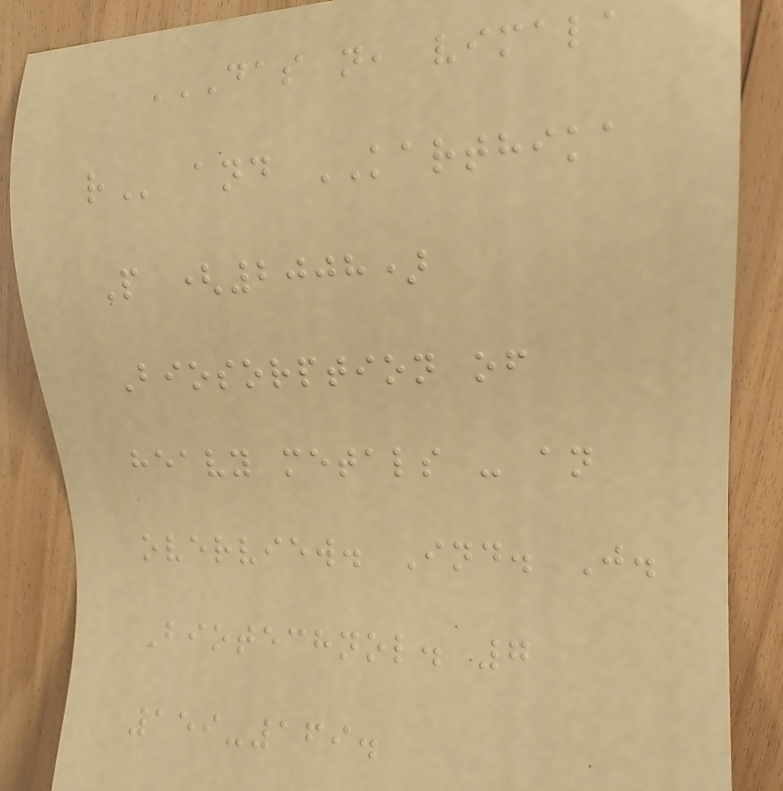DAS N, VIMALA
R and KARTHIKA
P (2008)
Biosorption of
heavy metals - an
overview. Ind. J.
Biotechnol. 7
159-169.
